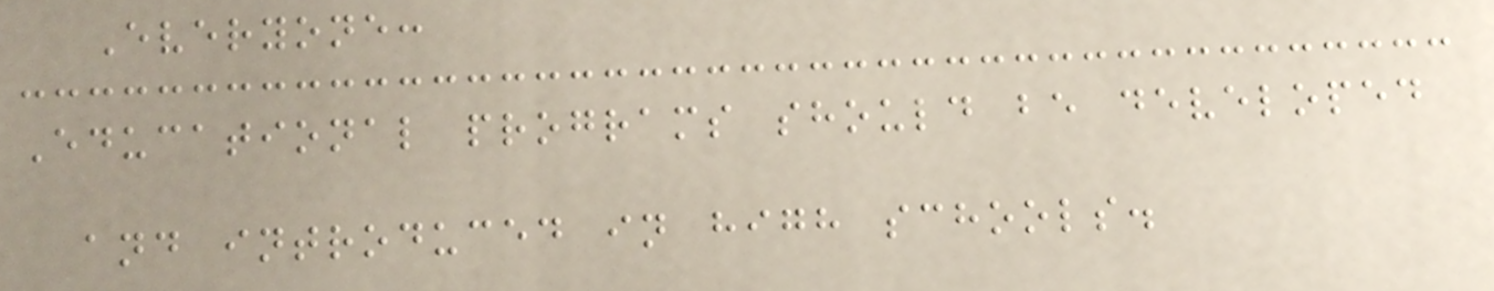Everyone:
Educational programs should be developed
and introduced in high schools.
